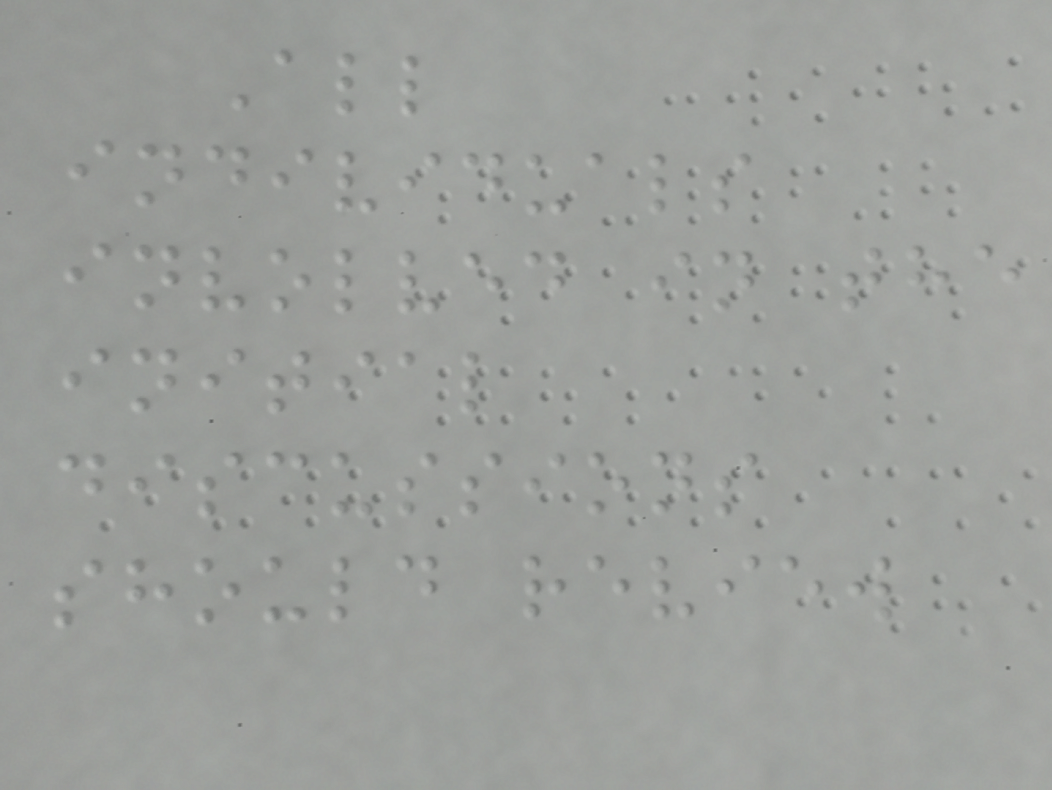All
individuals
involved in the
initial
discussions
should review
